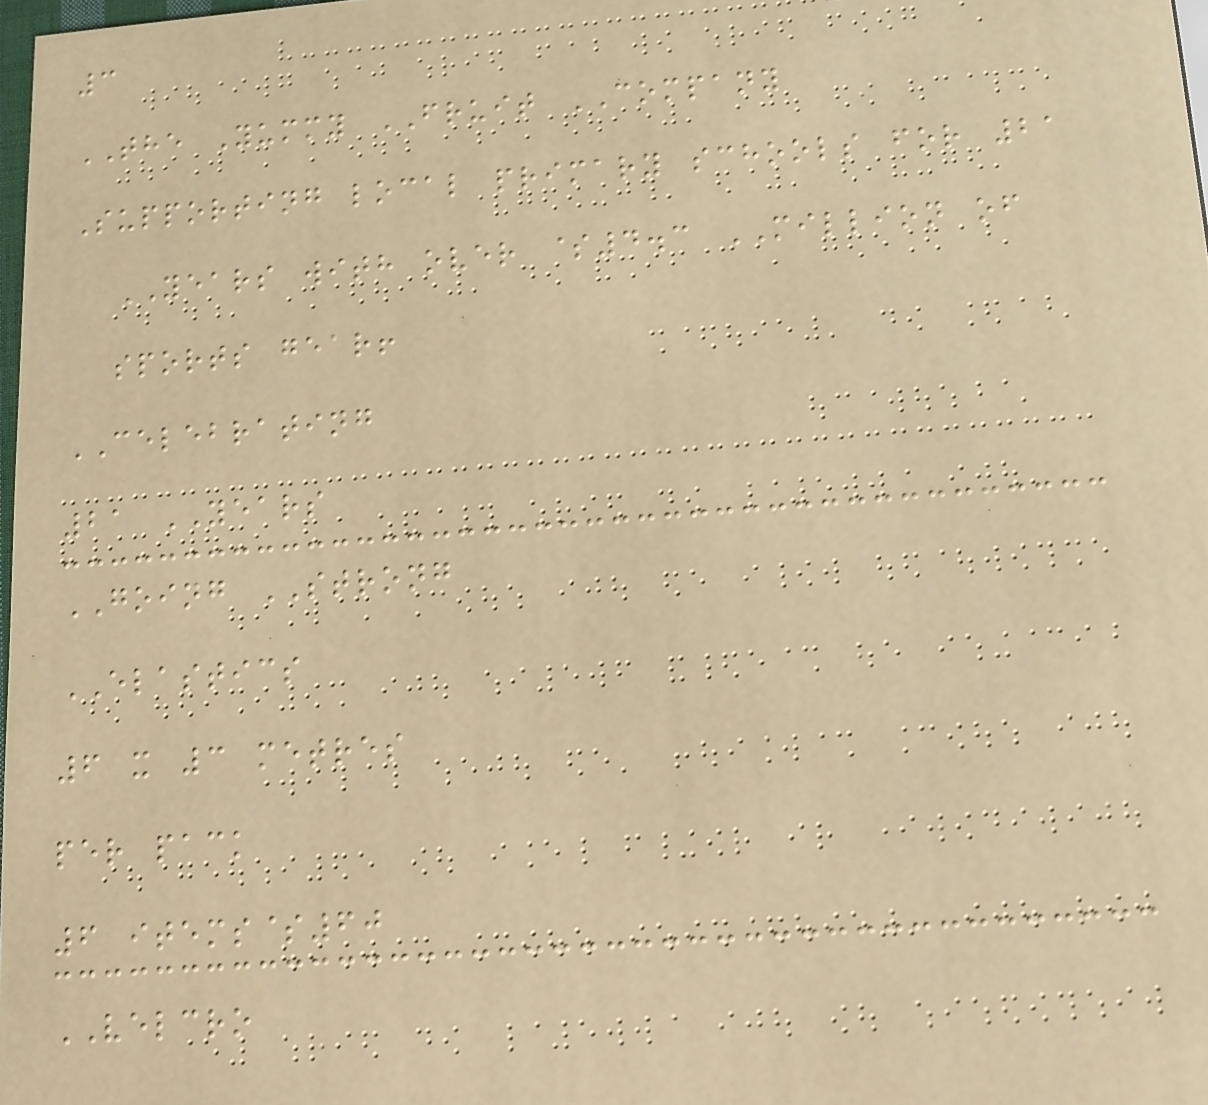3
THE Yummy FRUIT COMPANY
Supporting local primary schools for 21
YEARS with over $4.3 MILLION of
sports gear!
CELEBRATING
21 YEARS
GOING STRONG
ELASTICS
6 x 3 metres
per pack
6 items$60
VELCRO
